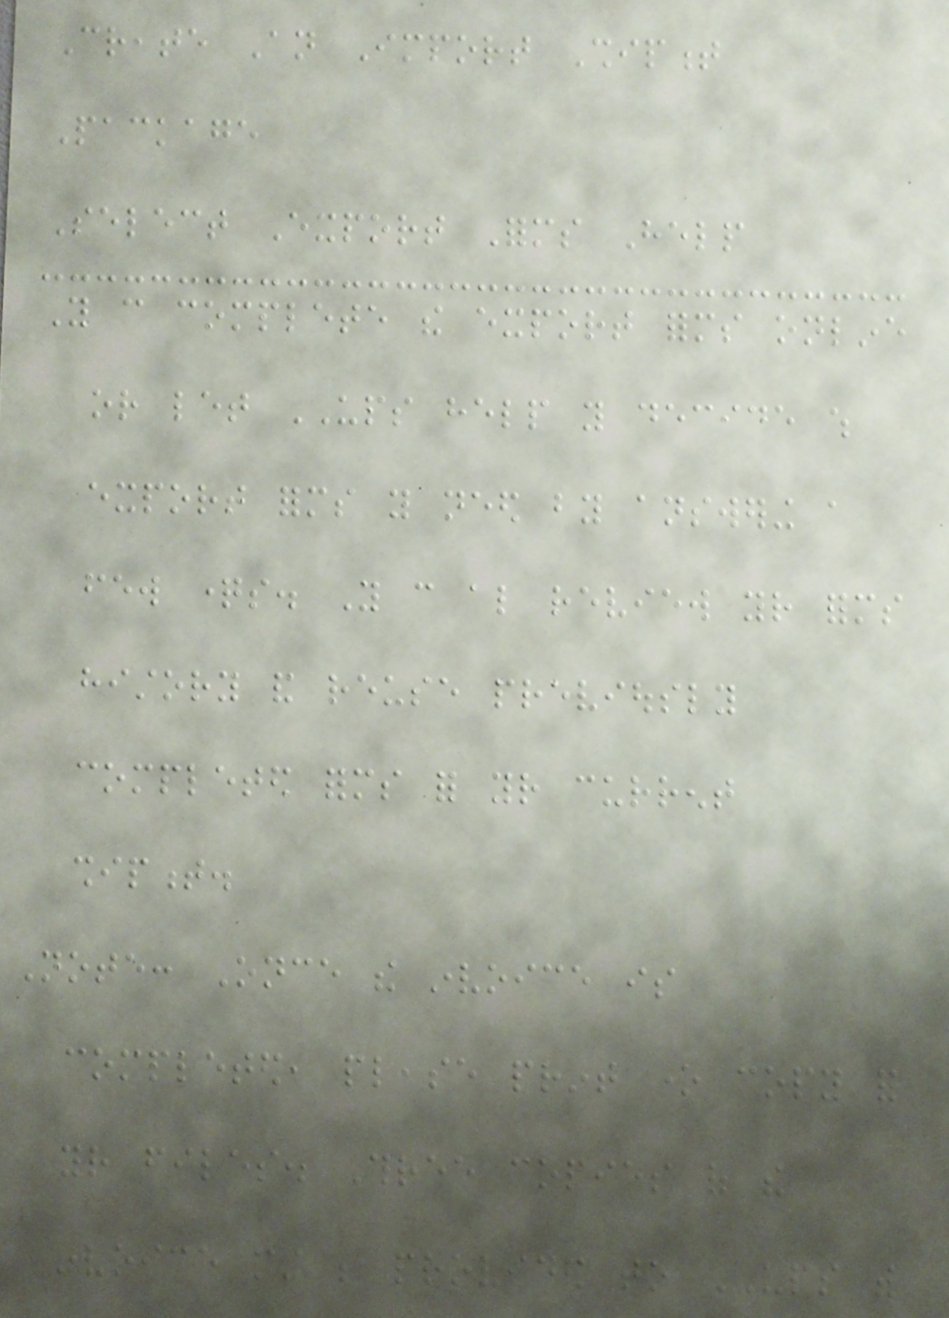Create An Import Shipment
Package
Select Export Forms Help
You can complete the export forms online
or let UPS help you decide which
export forms you need by answering a
few questions. You can also review your forms
history and reuse previously
completed forms for your current
shipment.
Note: Once the invoice is
completed, please print one copy for
your files. Three copies of the
invoice must be provided to UPS with
